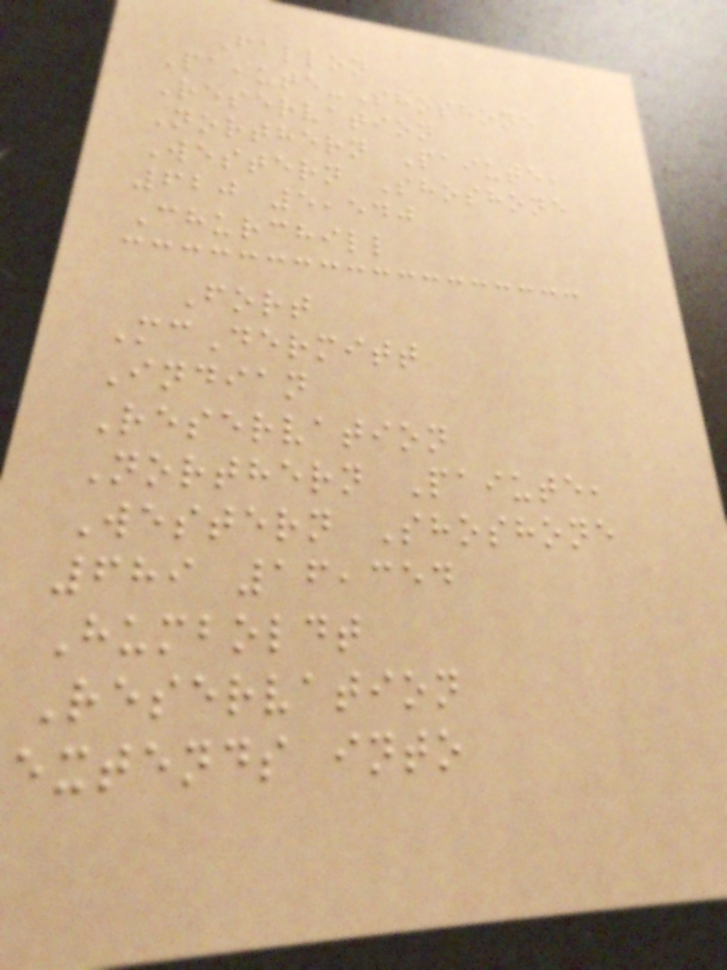Fallon
Paiute-Shoshone
Reservation
Northern Paiute,
Western Shoshone
620 5,540
Churchill
Fort
McDermitt
Indian
Reservation
Northern Paiute,
Western Shoshone
689 16,354
Humboldt
Reservation
extends into
